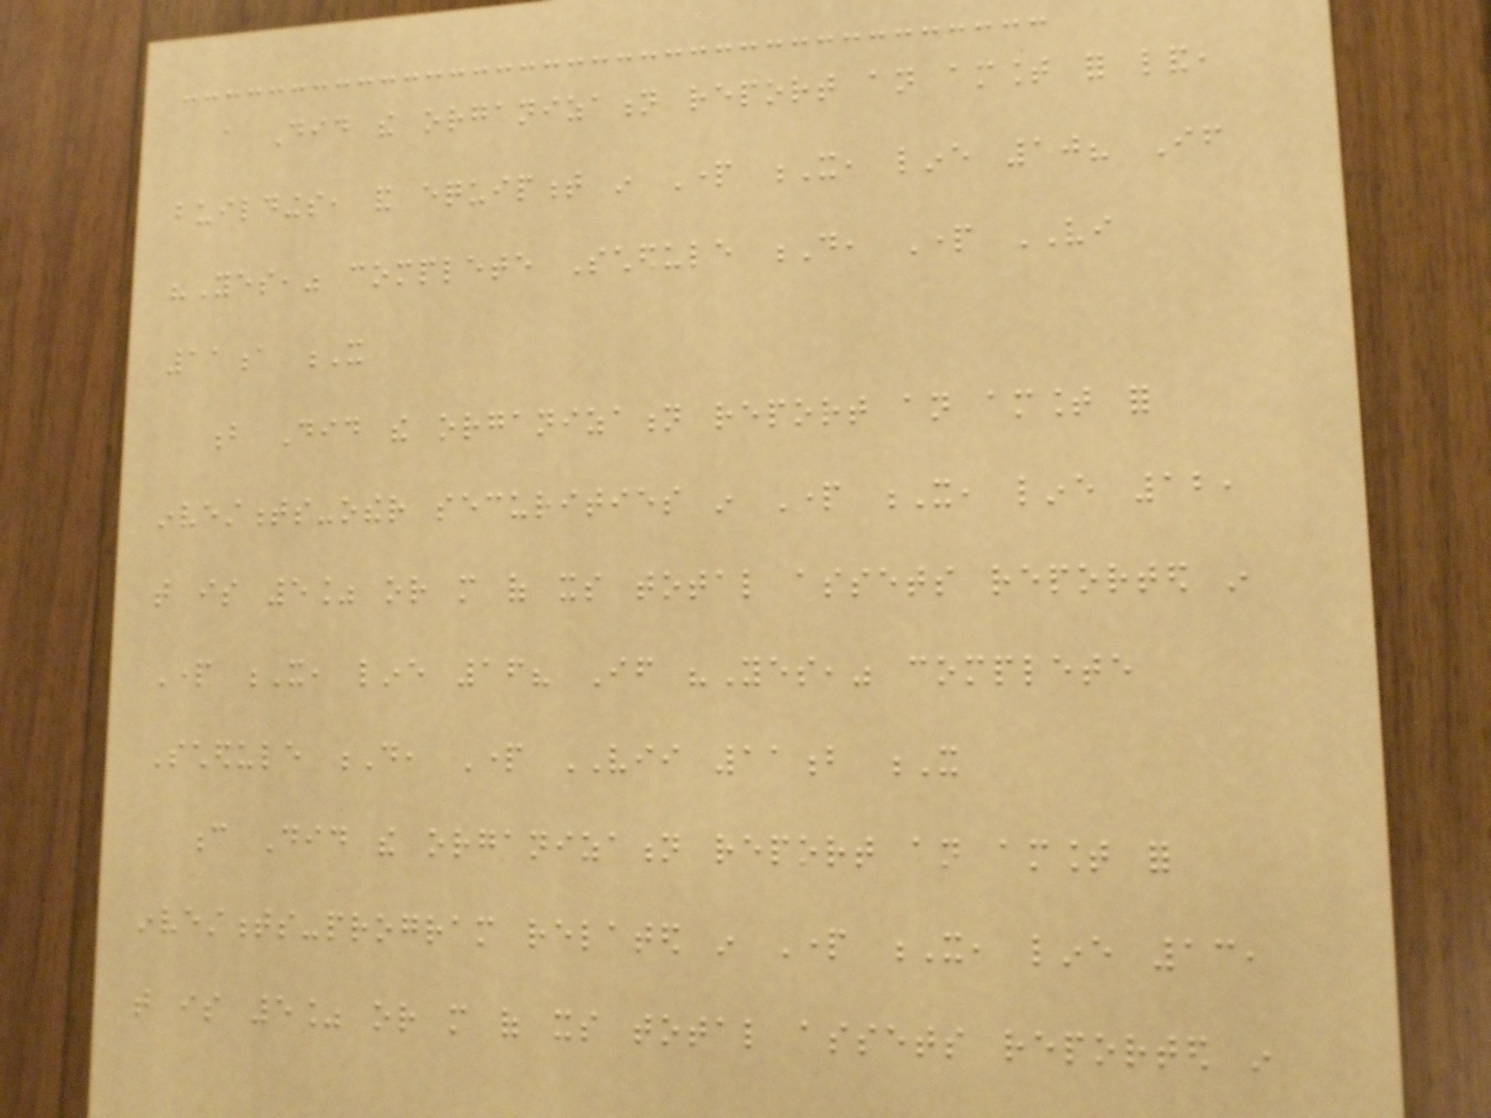a Did the organization report an amount for land,
buildings, and equipment in Part X, line 10? If
"Yes," complete Schedule D, Part VI
11a X
b Did the organization report an amount for
investments-other securities in Part X, line 12,
that is 5% or more of its total assets reported in
Part X, line 16? If "Yes," complete
Schedule D, Part VII 11b X
c Did the organization report an amount for
investments-program related in Part X, line 13,
that is 5% or more of its total assets reported in
